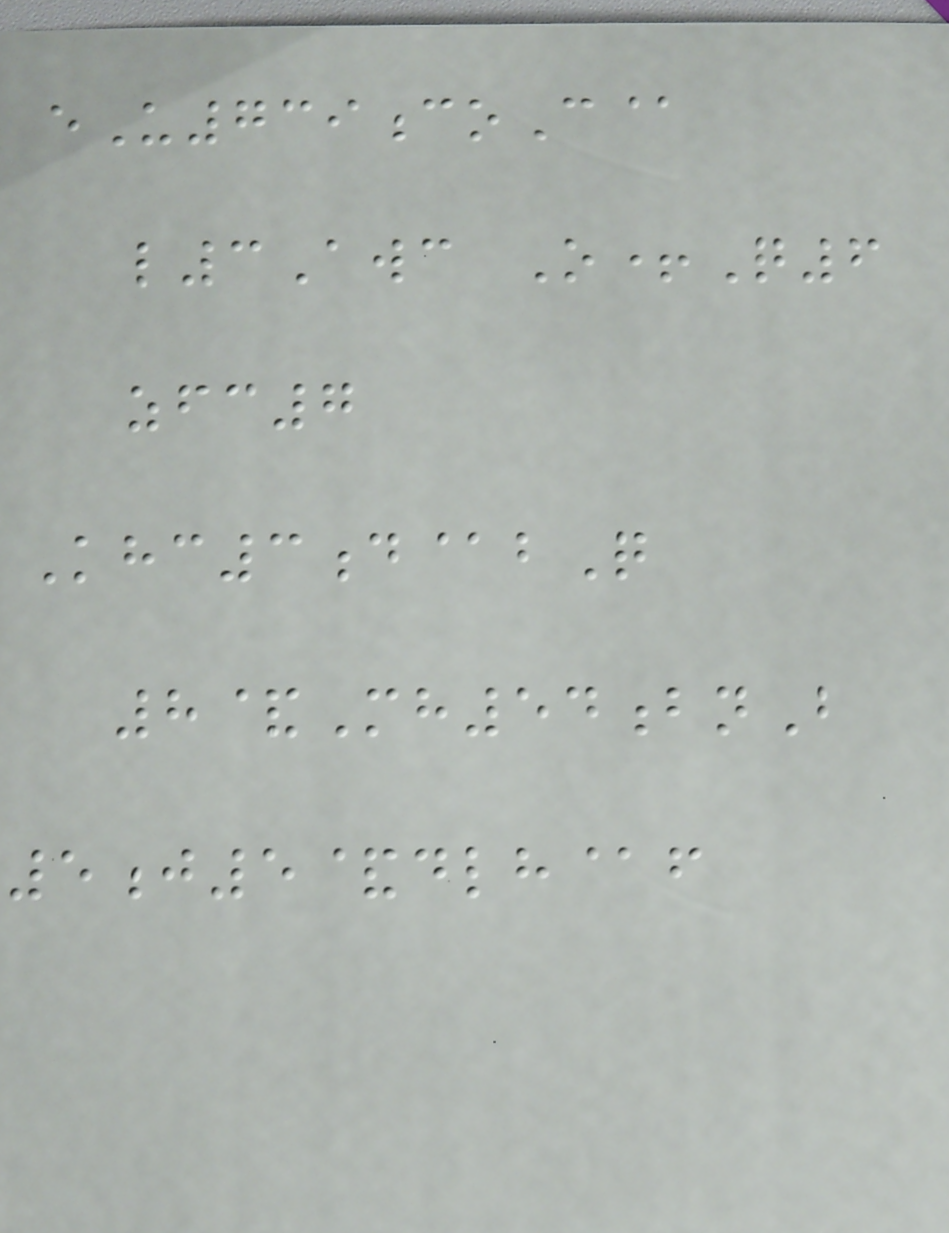eU739coC@
l3Awc O+Q6
zfc7
Khc3d@bQ
8&Mh54bnB
5j5&dlh@f
